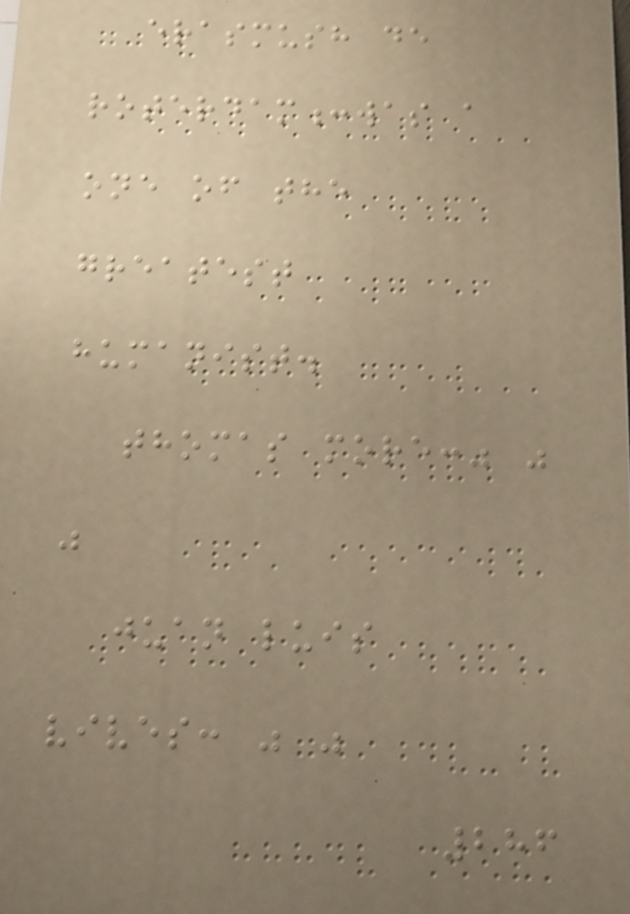erasmush de
roterdam:was a
one of the
greatest
humanist.
thomas more:" "
"
juan luis
vives: " "
286
